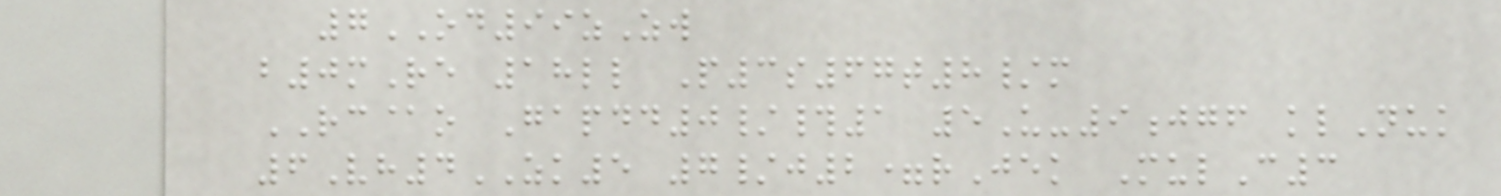7OD99zZw
b0mRe 18ll P3s67t8/m
RC@o Gapdd0/#1 5U-9jgf klNuk
6Vh4ZK5 7/j2=rJek MulC3
